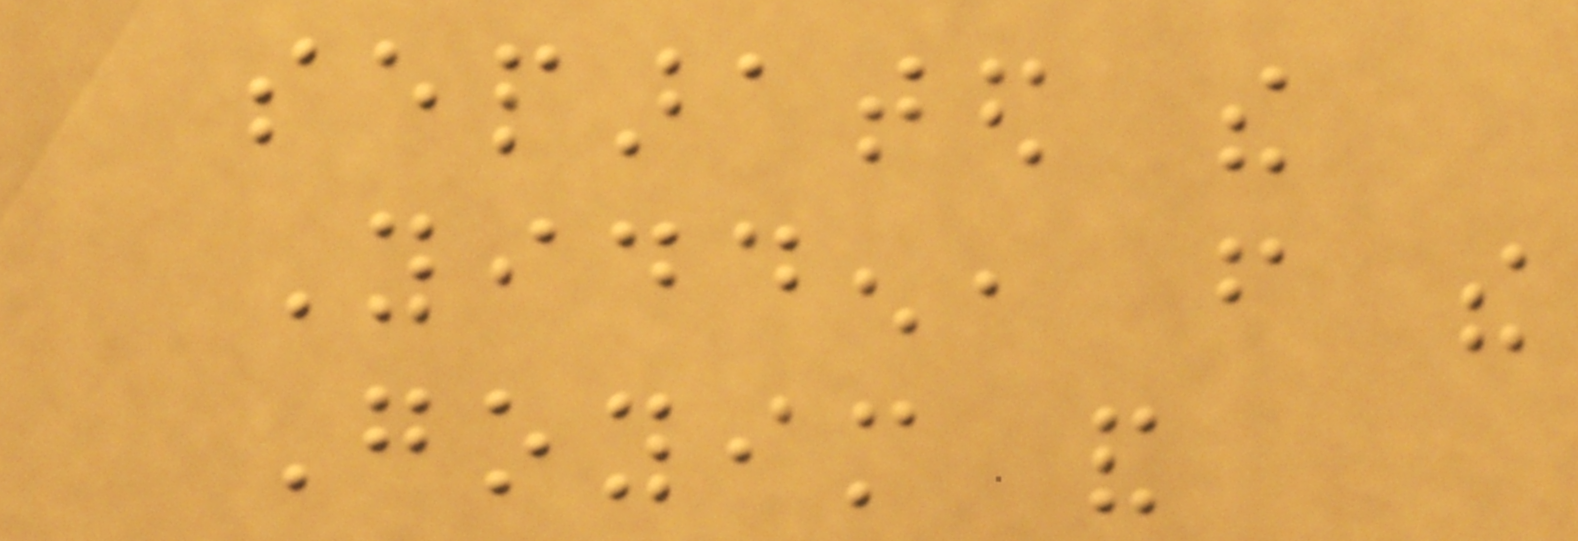separated the
Yidden, from the
Goyim and
